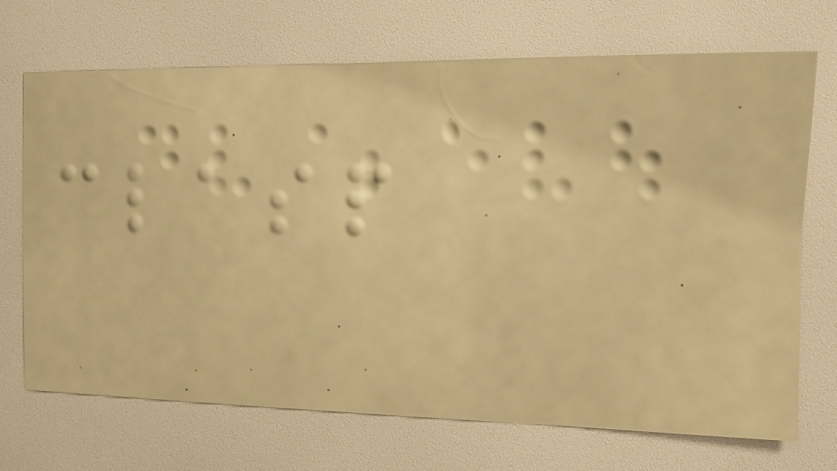clasp
